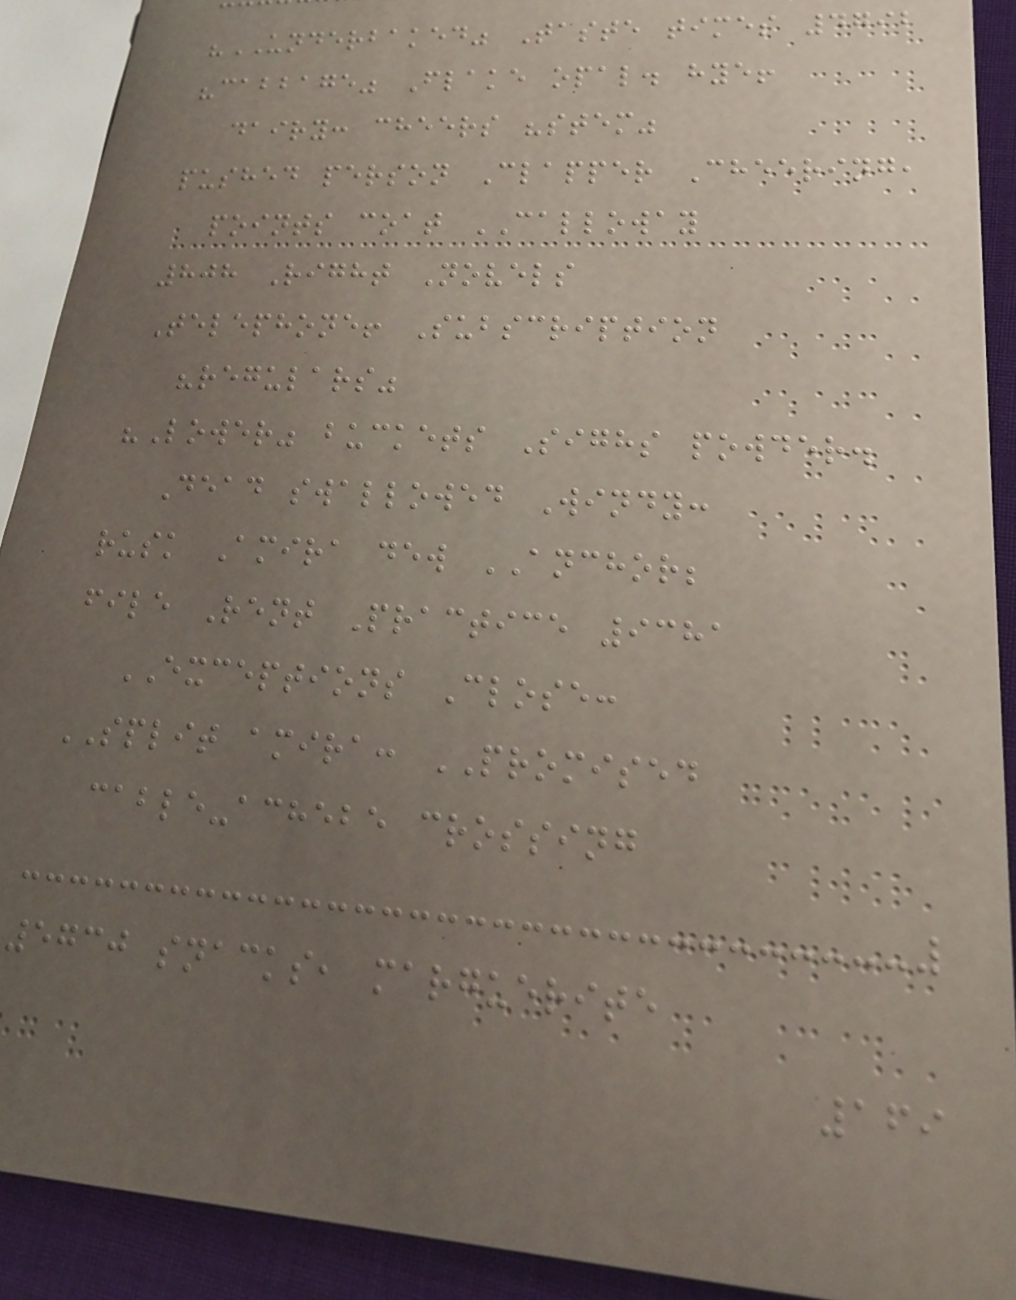"UNDERBAKED" Taste times 4792
"cabbage" Flake opal. hye!
dairy: cheers "stem"
pushed person Clapper Cheering,
points coat CALLOWAY
808 Right Novels
Telephone! Subscription
"regulars"
"Lower" buckets Sighs powder.
Dead swallowed Windy:
rusk Amira dew ANCHOR;
file Rent Practice 9381
EXCEPTIONS Close:
SPLIT amira: PROMISED
cable-achebe crossing
5730 snacks, marguerite
169
